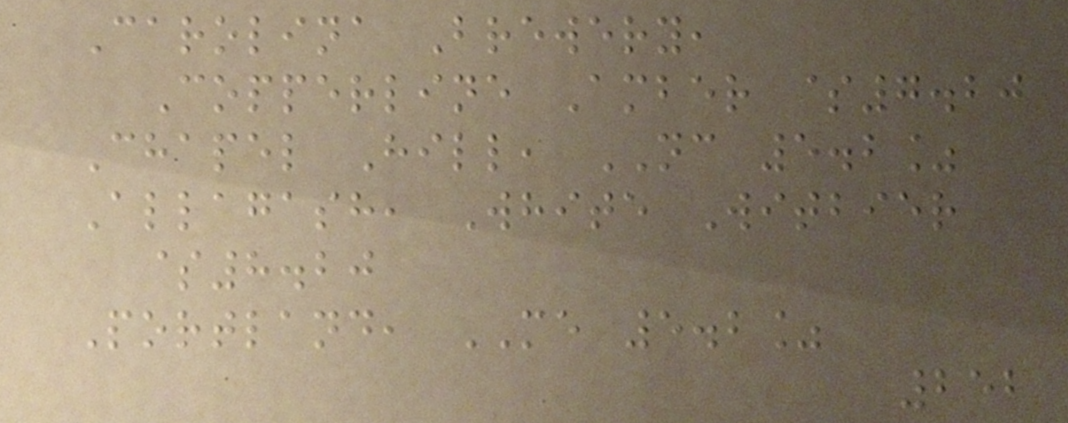Carolina Brewery,
Copperline Amber $7.20
Chapel Hill, NC 5.2%
Allagash, White Witbier
$8.20
Portland, ME 5.2%
252
